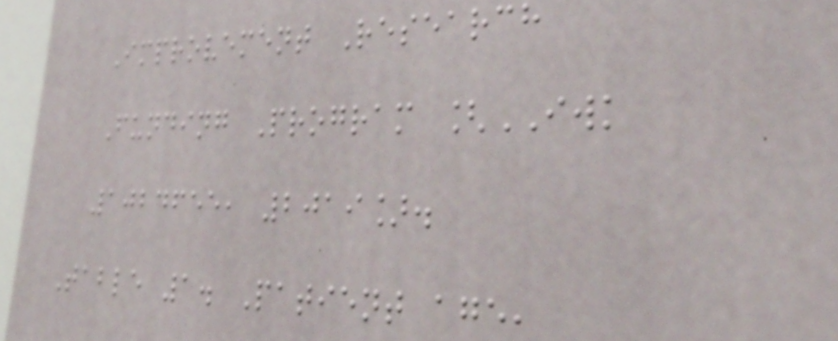Improvement Research
Funding Program [IWK
1024655, 2019].
Table 1. Patient age,
